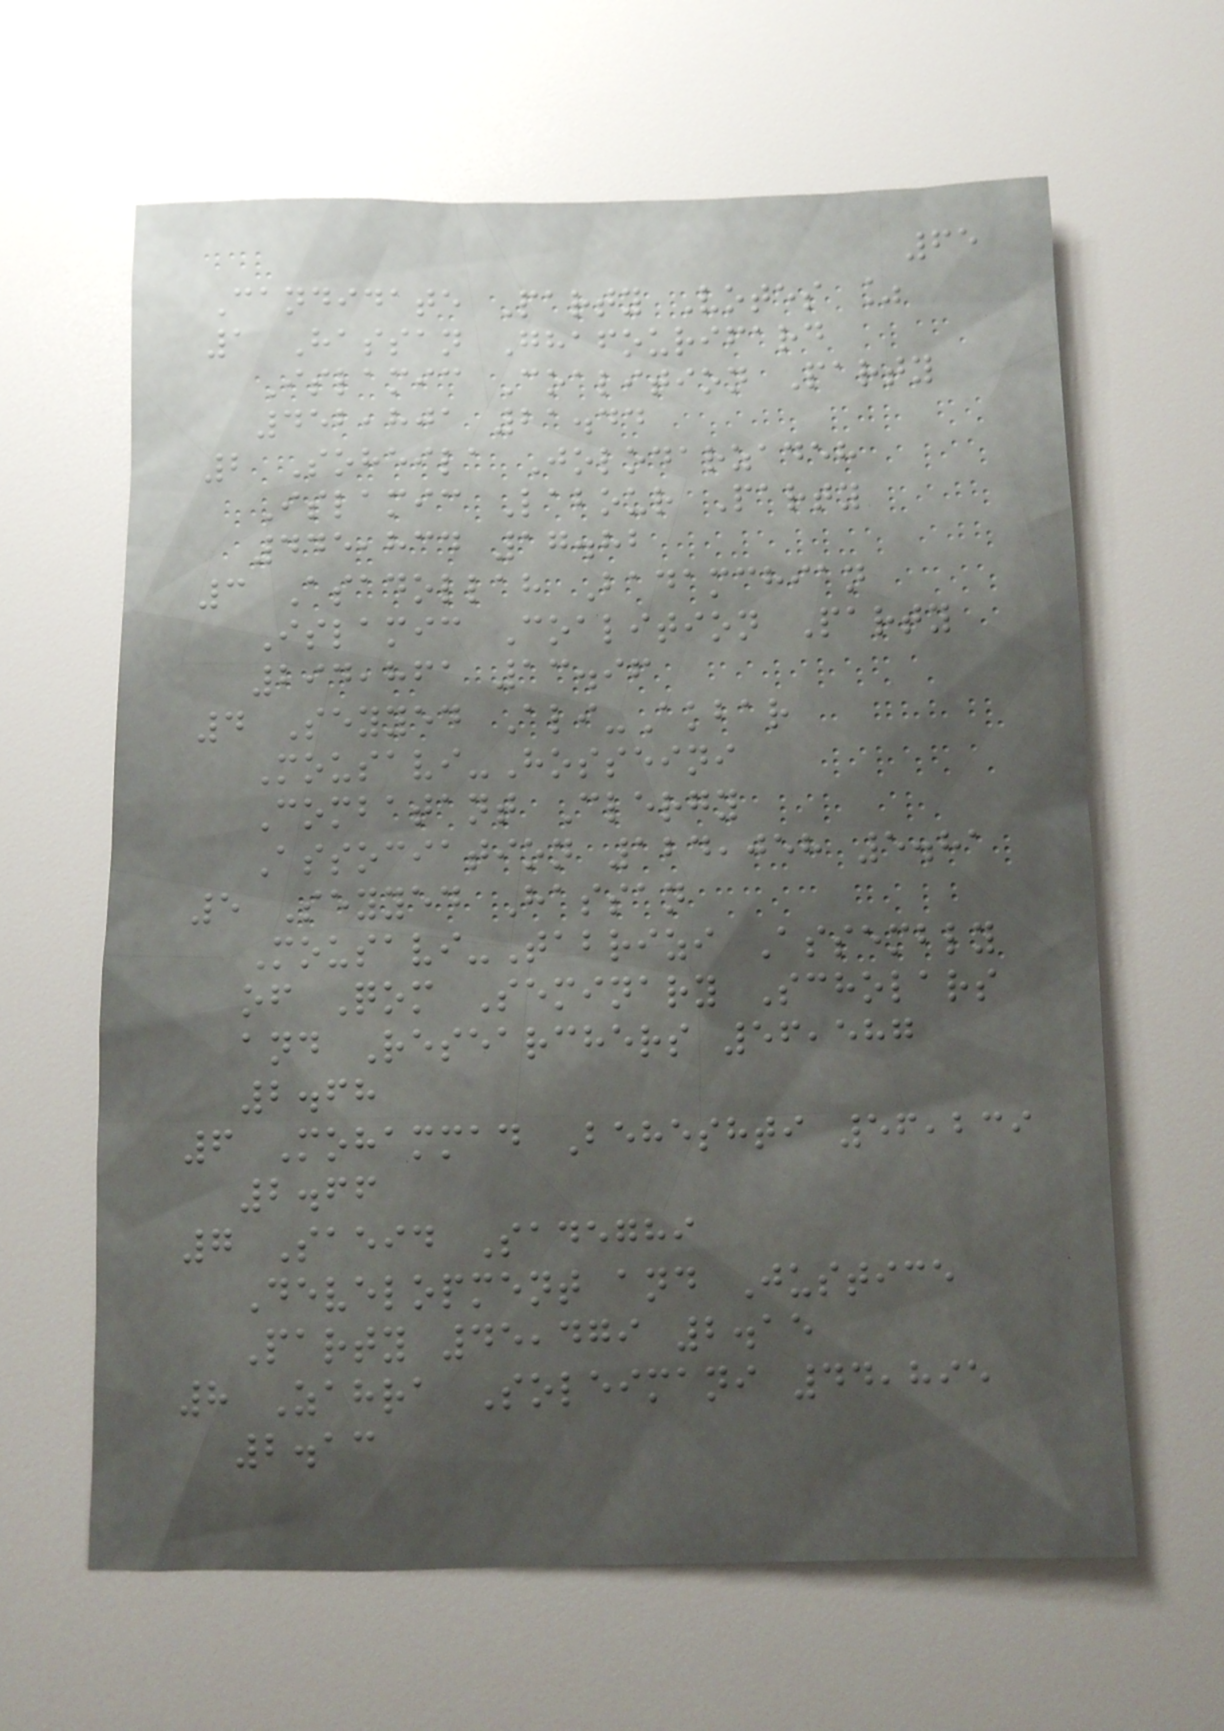65
Candidate Party Votes %
1 Hassan Ghafourifard
Islamic Coalition Party
452,801 21.44
2 Soheila Jolodarzadeh
Islamic Labour Party
445,834 17.82
3 Asadollah Badamchian
Islamic Coalition Party
294,861 13.96
4 Seyyed Ali-Akbar
Mousavi-Hosseini
Combatant Clergy
Association 124,058 5.81
5 Seyyed Hassan
Mousavi-Tabrizi Assembly
of Qom Seminary Scholars
and Researchers 56,587
2.68
6 Mohammad Beheshti 56,239
2.66
7 Saeid Sadeghi
Development and Justice
Party 45,479 2.15
8 Zahra Soleimani 44,895
2.13
